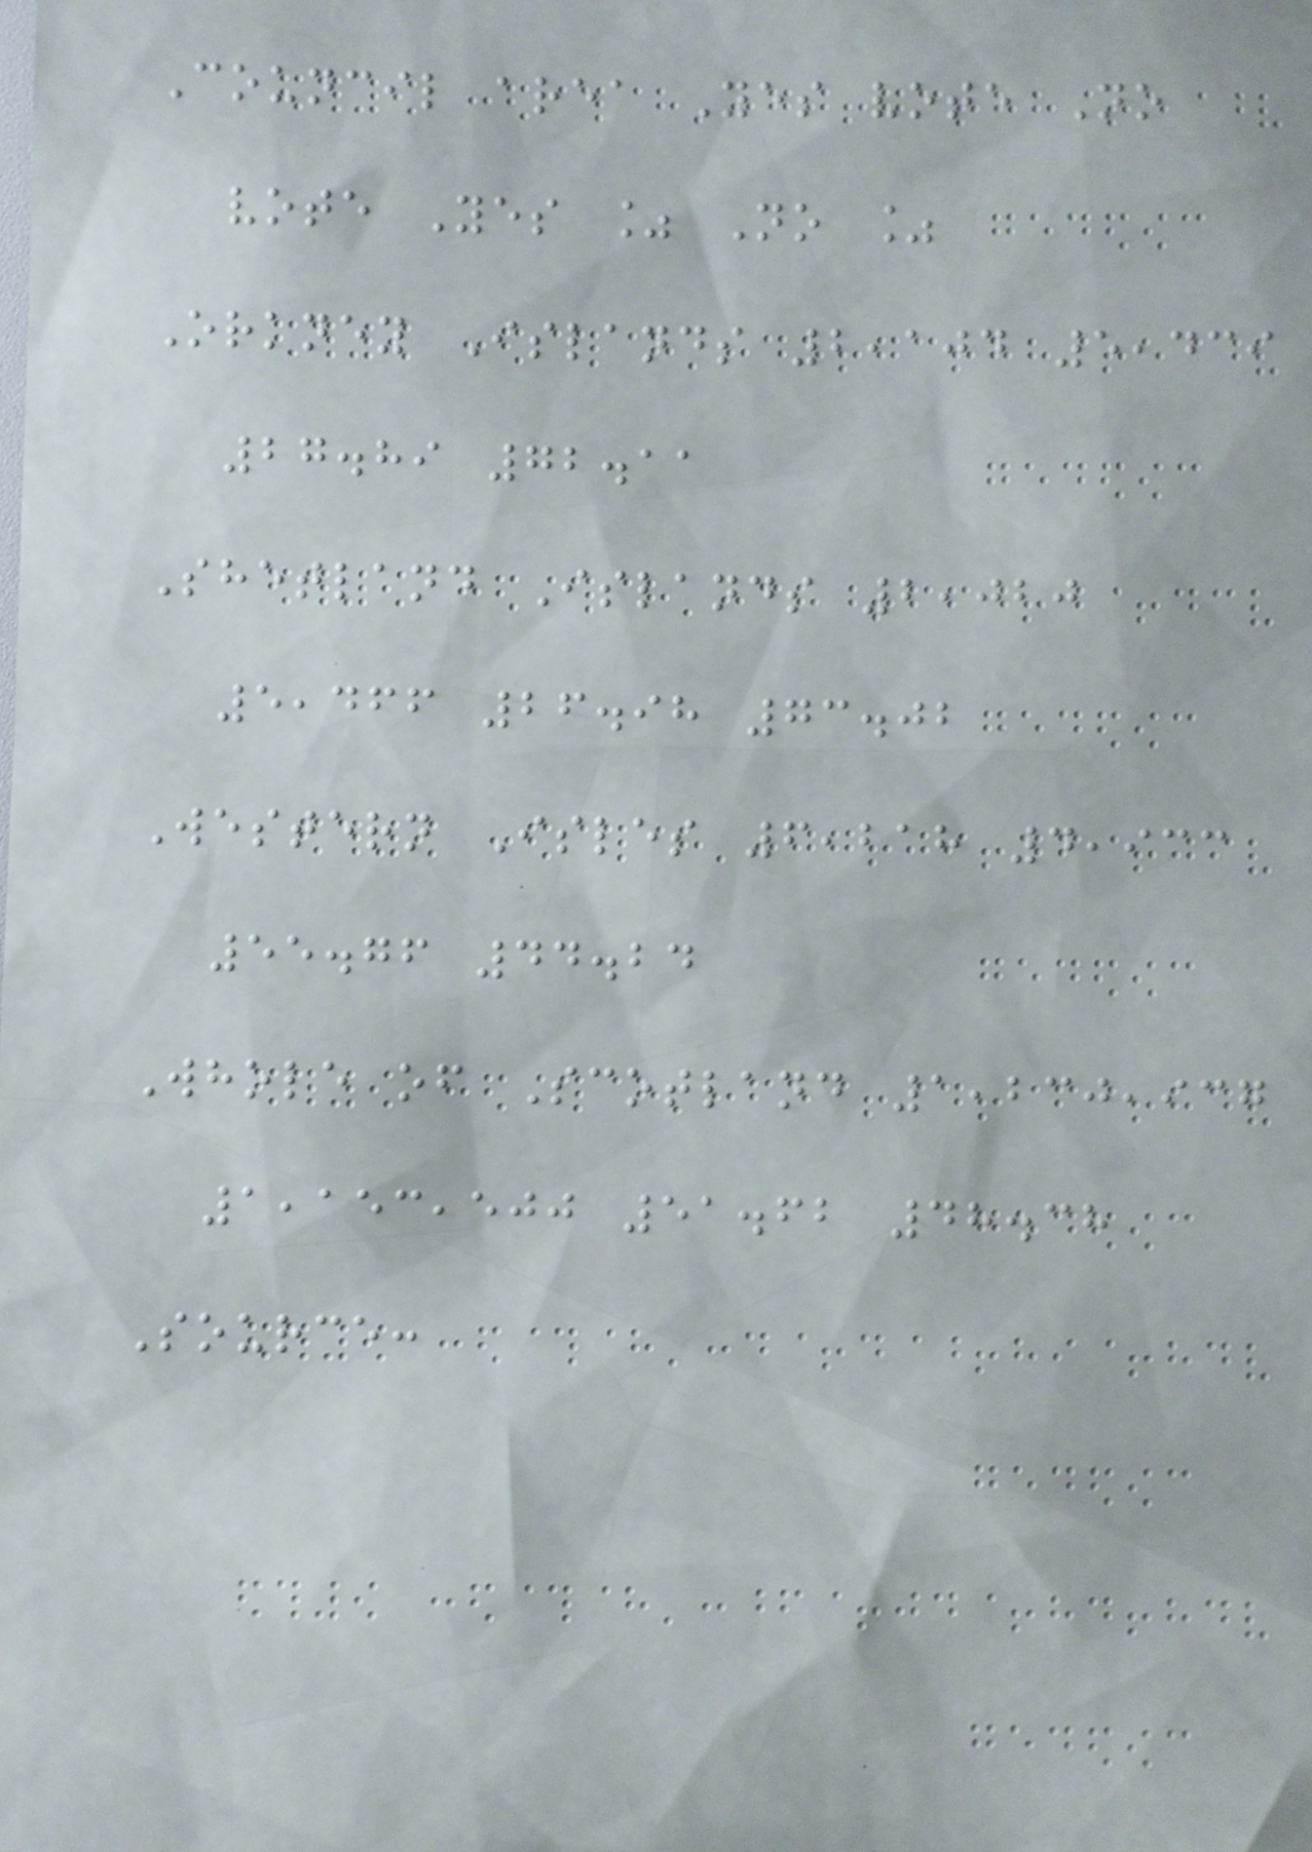Council area Yes vote No
vote Yes % No %
Orkney Islands 2,104 5,439
27.89 72.11
Shetland Islands 2,020
5,466 26.98 73.02
Western Isles 6,218 4,933
55.76 44.24
Whole of Scotland 1,230,937
1,153,500 51.62 48.38
Source:
